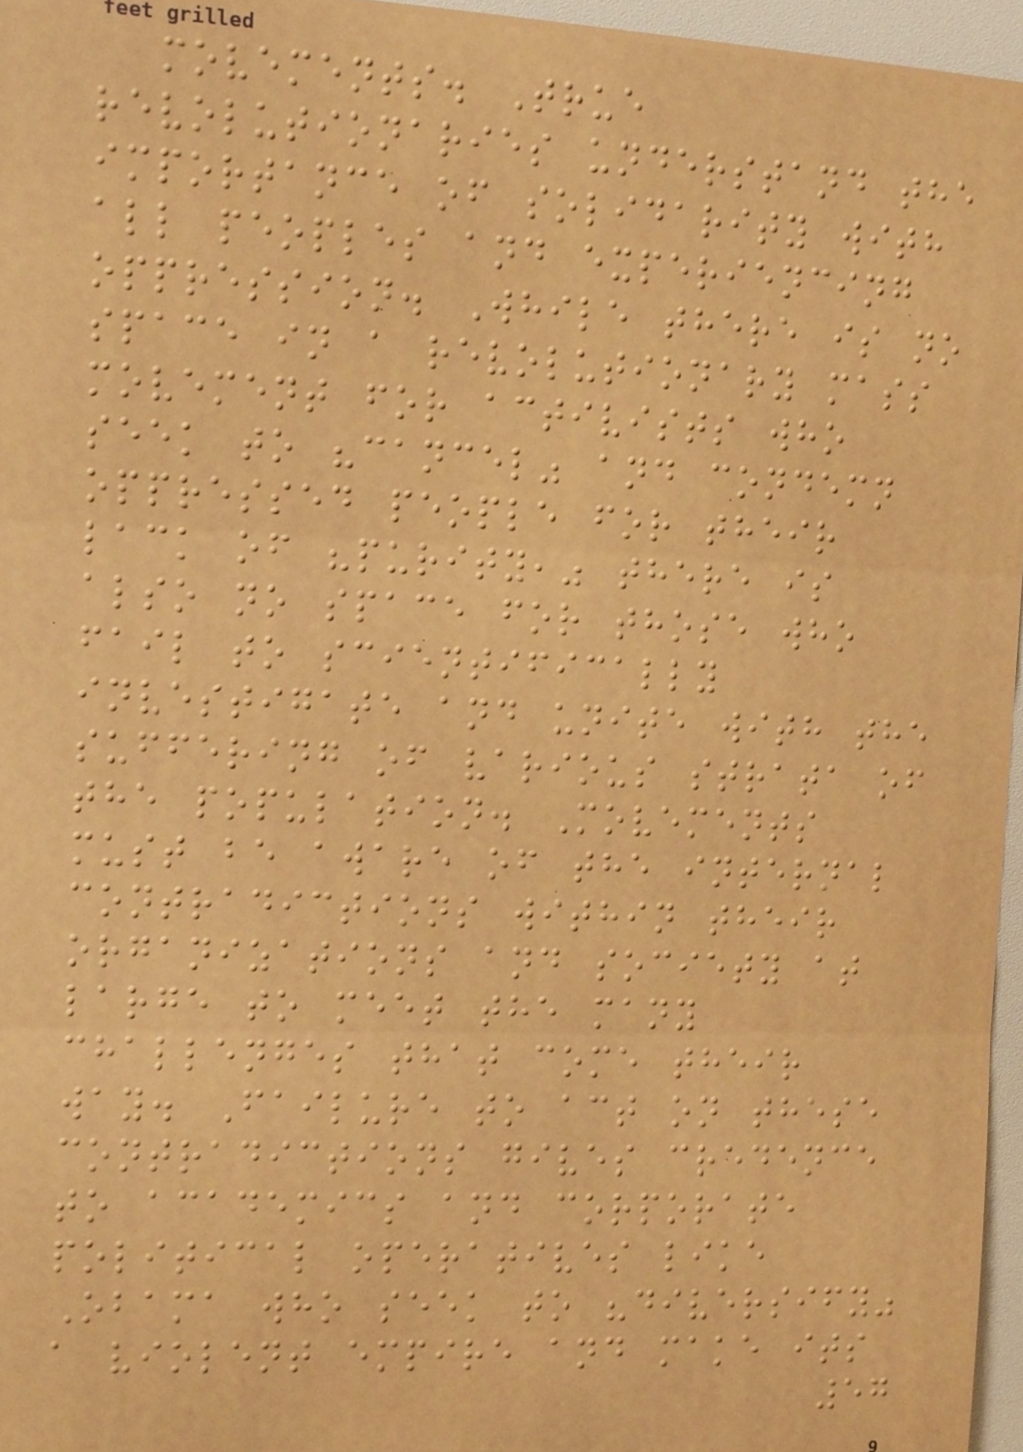movements. True
revolutionaries understand the
importance of solidarity with
all peoples and experiencing
oppression. While there is no
space in a revolutionary mass
movement for activists who
seek to "cancel" and condemn
oppressed people for their
lack of "purity," there is
also no space for those who
fail to scientifically
investigate and unite with the
suffering of various strata of
the population. Movements
must be aware of the internal
contradictions within their
organizations and society at
large to meet the many
challenges that come their
way. Failure to act on these
contradictions gives credence
to academics and corporate
political operatives like
Obama who seek to "diversify"
a violent empire and make its
57
